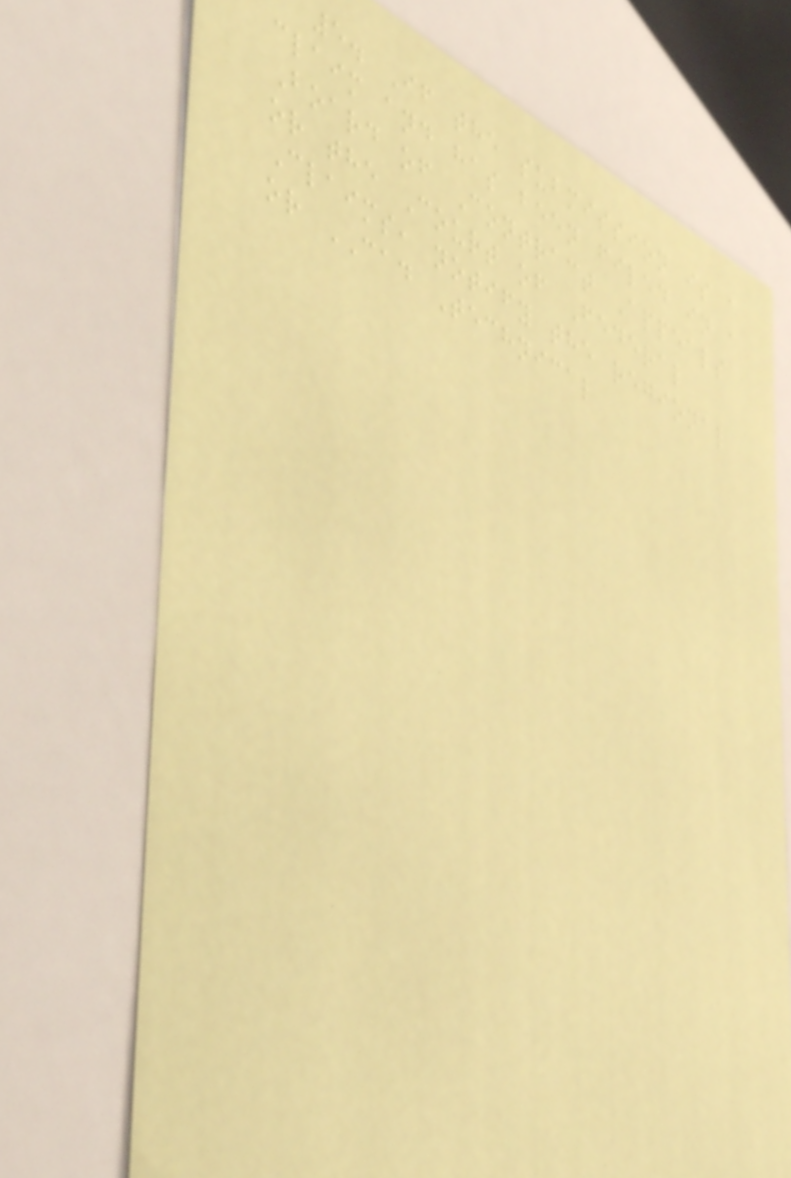5. If the submission is a
claim and has been filed in a
Board of Contract Appeals
or the Court of Federal
Claims, notify the regional
or CAD Technical
